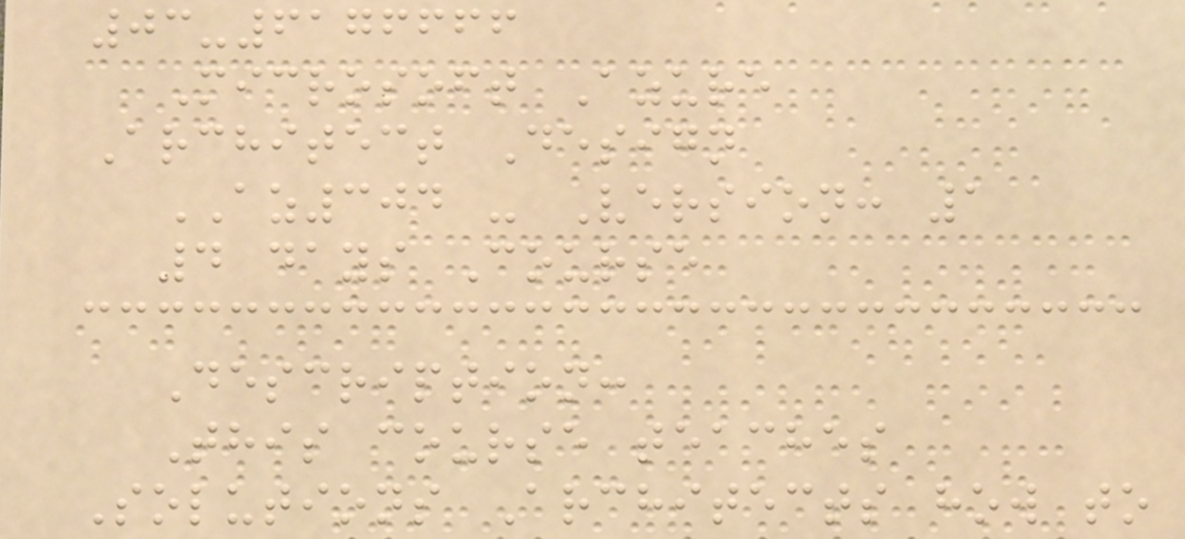03-6176666
Microsoft Azure
Architect Design
AZ304 - Version: 1
4 days Course
Description:
This course teaches
Solutions Architects how to
